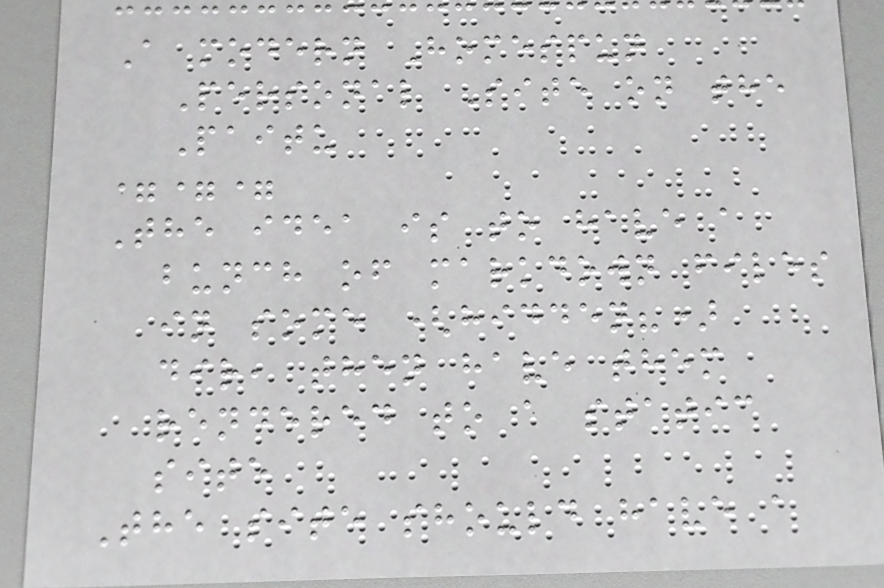A modern Homespun
Personal Site on the
Paitu
===
The idea is to have a
bunch of markdown files
in some (hidden?)
dir, then have them
rendered to a static
site
The site should have a
